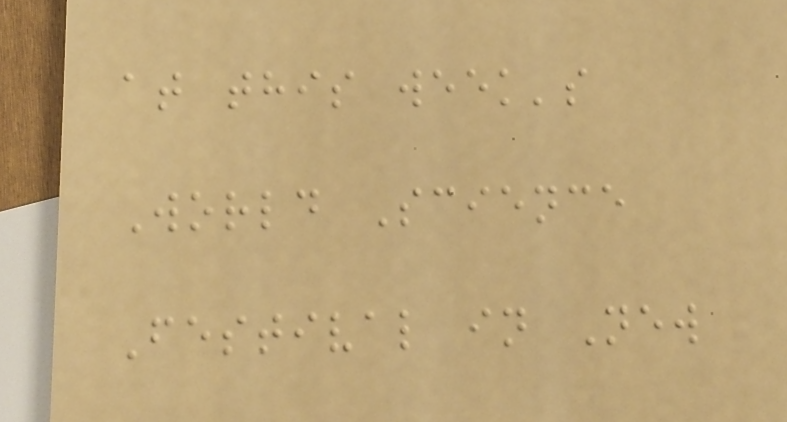at this week's
World Science
Festival in New
